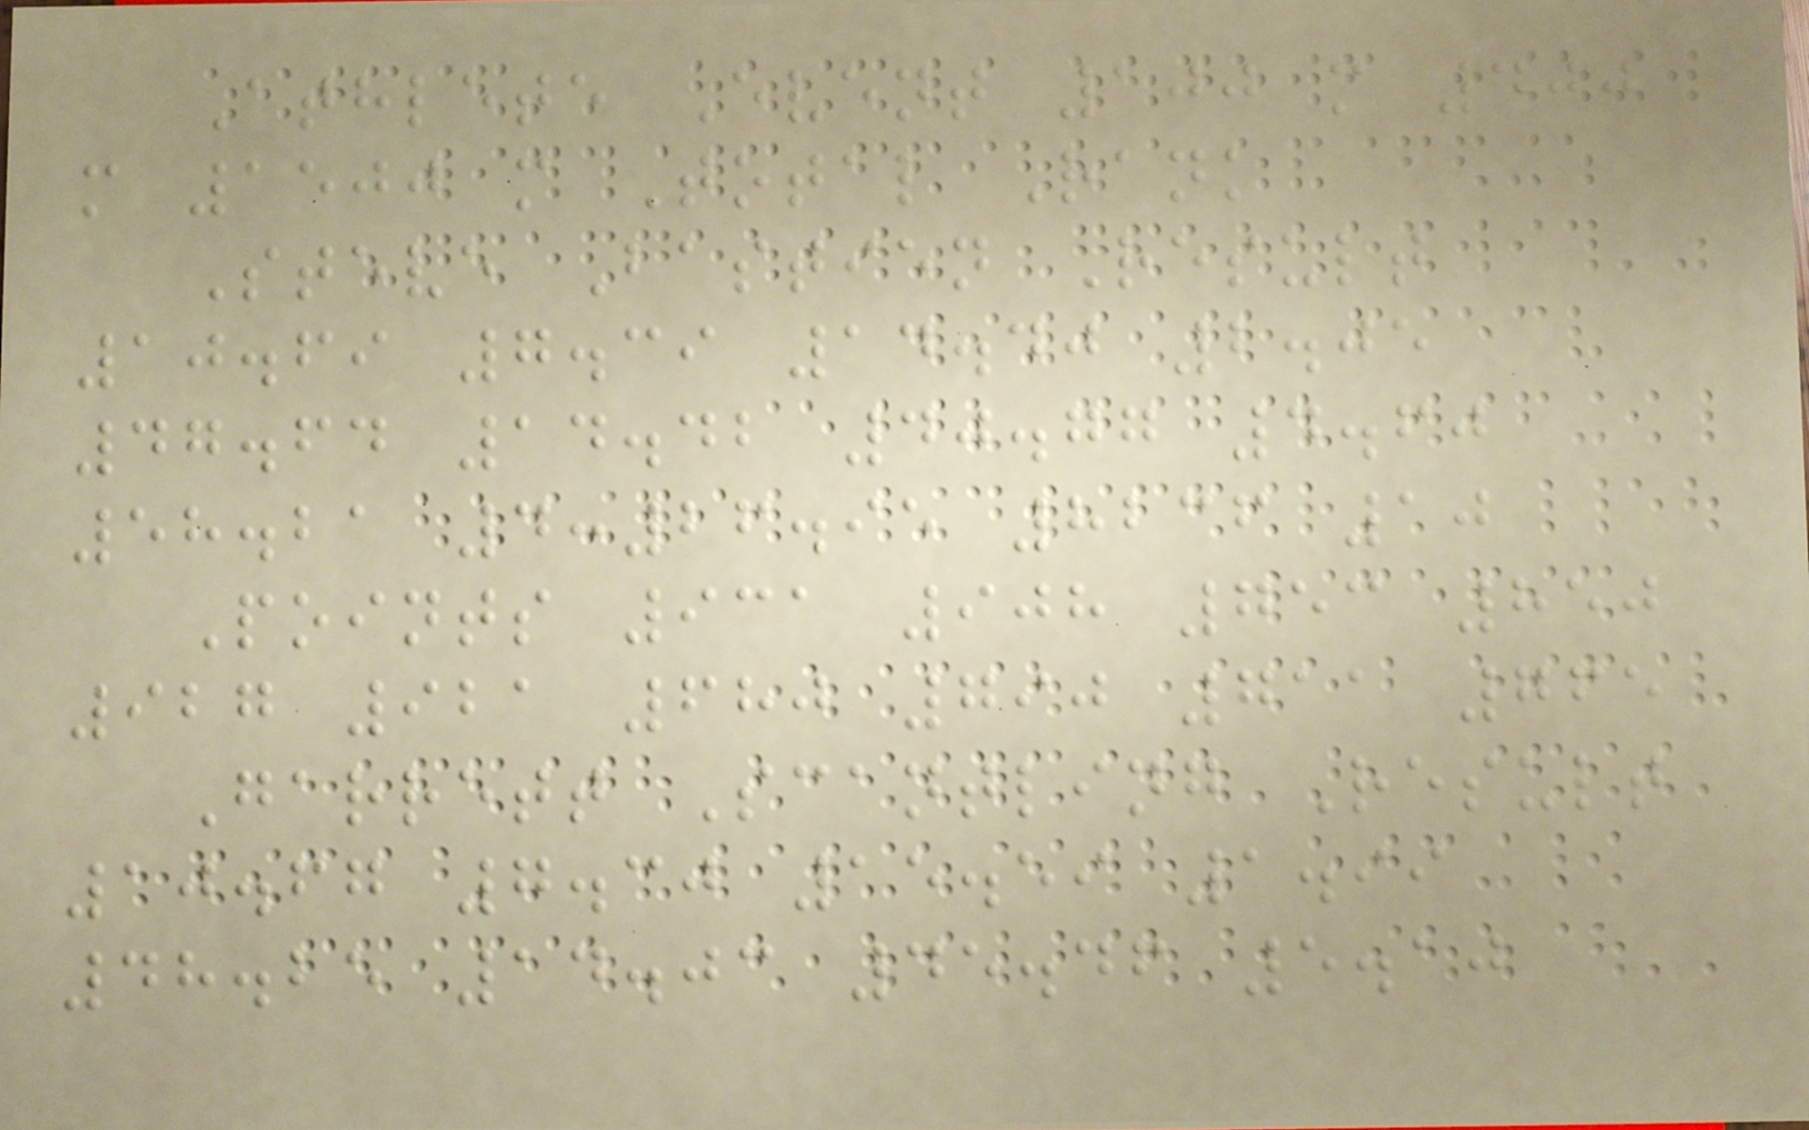Athlete Event 100 m 400
m 1500 m Total Rank
Steve Bastien Result
10.69 7.39 14.40 2.05
47.64 14.42 40.77 4.60
58.21 4:26.95 8236 10
Points 931 908 753 850
927 921 680 790 711 765
Garrett Scantling Result
10.67 7.30 15.59 1.99
48.25 14.03 45.46 5.10
